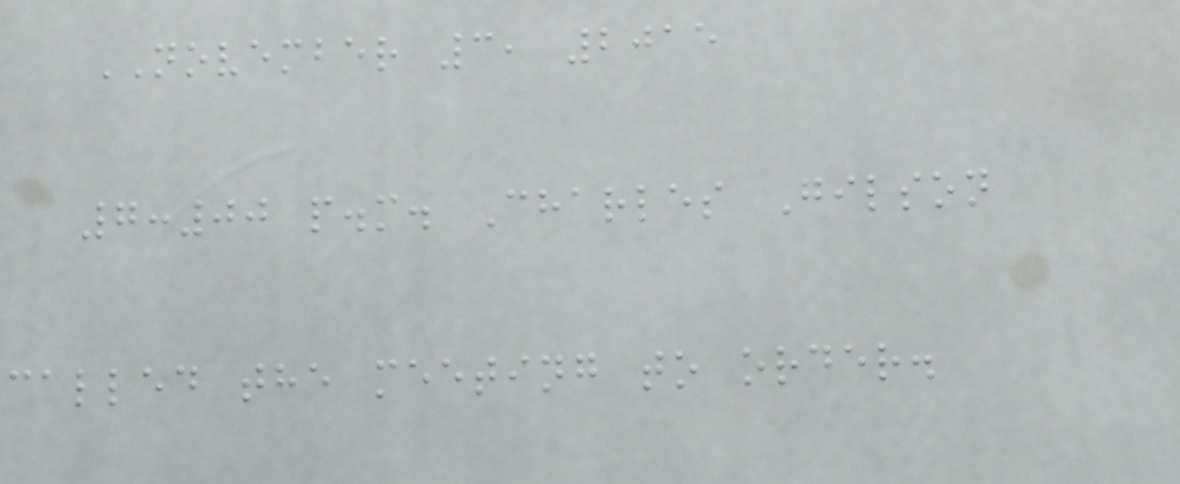NOVEMBER 3, 2015
7:00 p.m. Charles Gilson
called the meeting to order.
